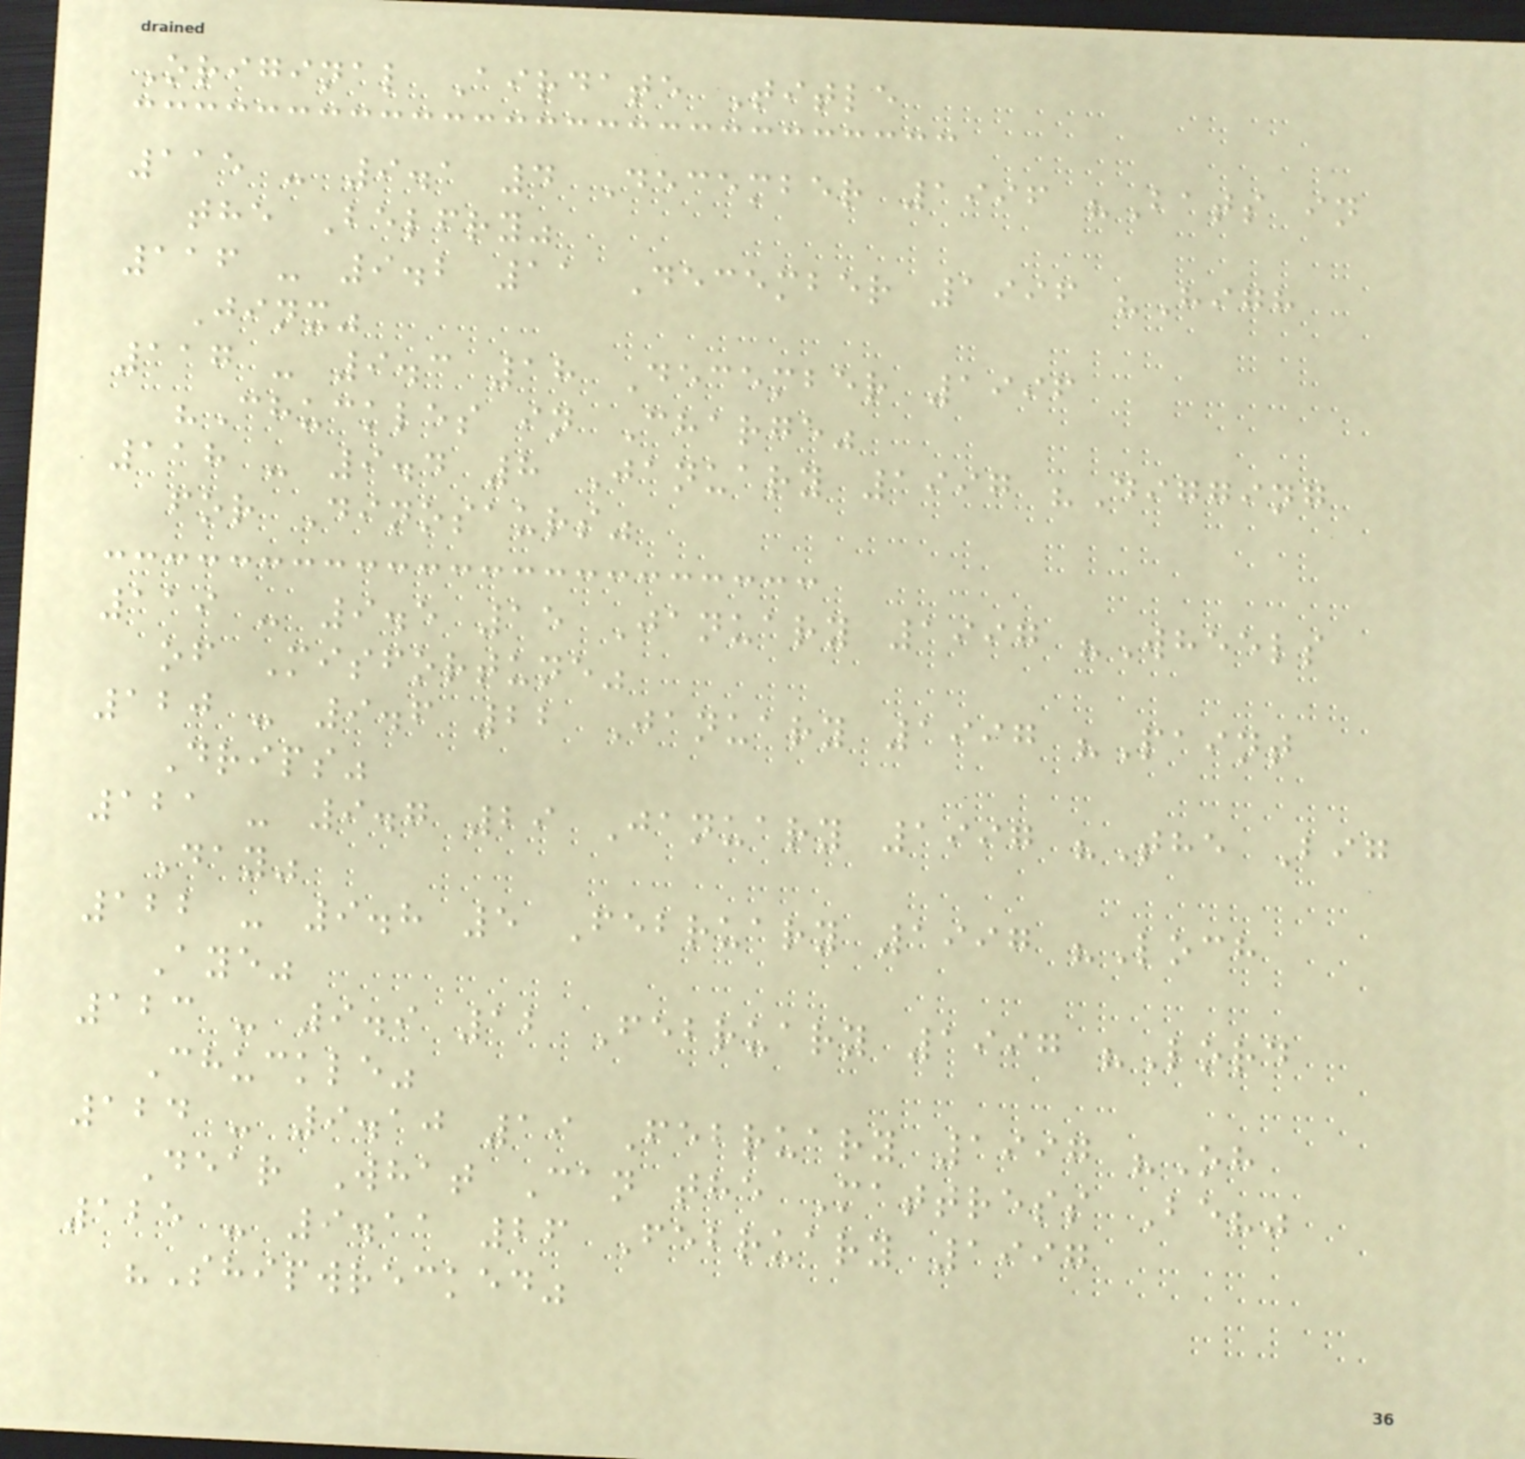Original Airdate Title
115 - 9.1 4 December 1996 "Bats in
the Belfry"
116 - 9.2 11 December 1996 "High
Jinx"
117 - 9.3 18 December 1996
"Chuckles in Charge"
118 - 9.4 8 January 1997 "Digging
for Dinosaurs"
119 - 9.5 15 January 1997 "Wheels
of Misfortune"
120 - 9.6 22 January 1997 "Paint
Drips"
121 - 9.7 29 January 1997 "The Big
Day"
122 - 9.8 5 February 1997 "Loch
Aye"
123 - 9.9 12 February 1997 "Lord
Chuckle"
124 - 9.10 19 February 1997 "Oh
Dear What Can the Mattress Be?"
125 - 9.11 26 February 1997
"Shipwrecked"
